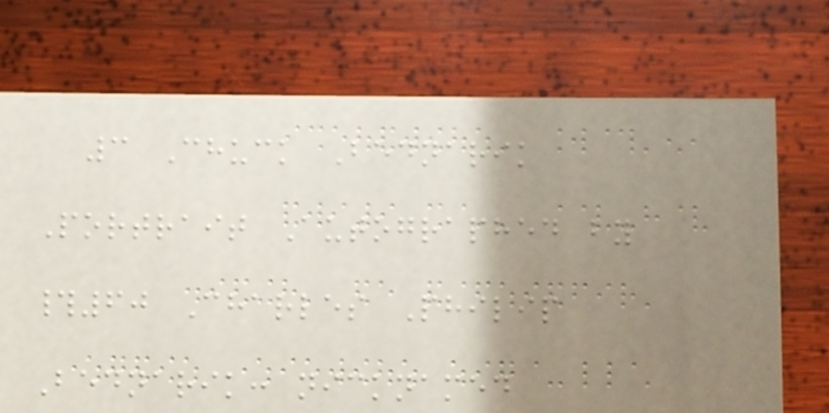3 Chuck Bednarik
Portrait Autographed by
#60 Charles Philip
Bednarik: nicknamed
